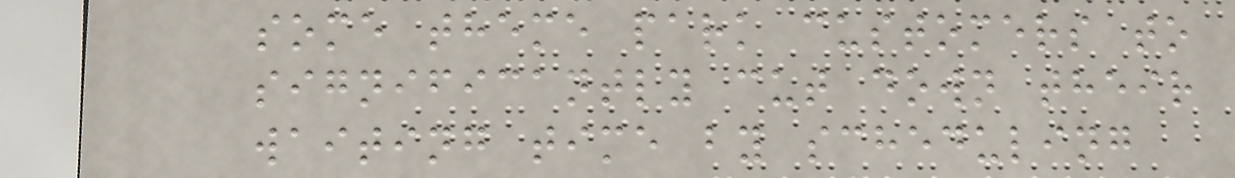some theme park customers to
significantly cut down their
waiting time by scheduling
